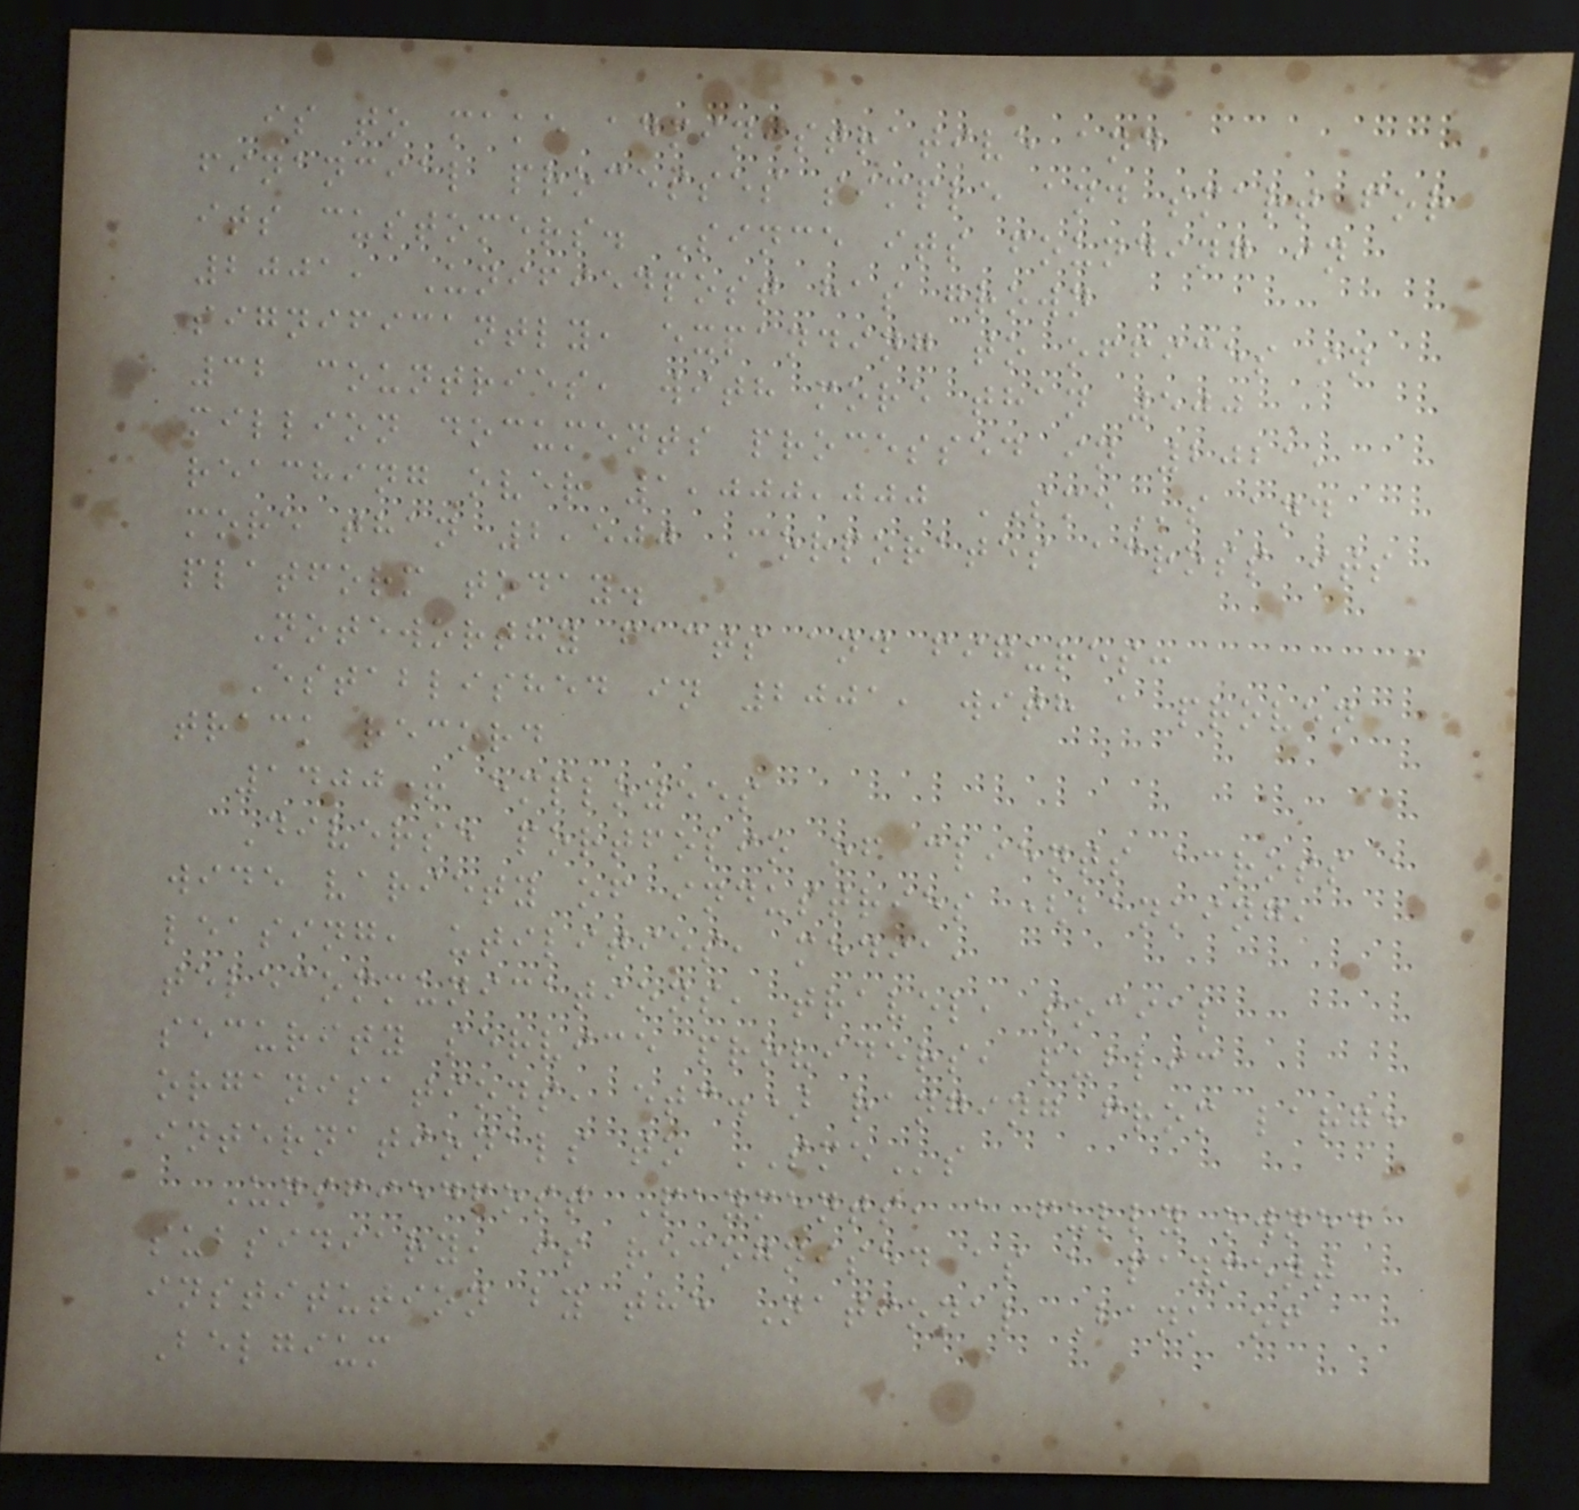is to make administrative and
financial processes simple and smart for
its customers. Since its founding in
2001, Unifiedpost has grown
significantly, expanding to offices in
32 countries, with more than 500
million documents processed in 2021,
reaching over 1,000,000 SMEs and
more than 2,500 Corporates across its
platform today.
Noteworthy facts and figures:
Established in 2001, with a proven
track record
1400+ employees
Diverse portfolio of clients across a
wide variety of industries (banking,
leasing, utilities, media,
telecommunications, travel, social
security service providers, public
organisations, etc.) ranging from large
internationals to SMEs
Unifiedpost Payments, a fully owned
subsidiary, is recognised as a payment
institution by the National Bank of
Belgium
